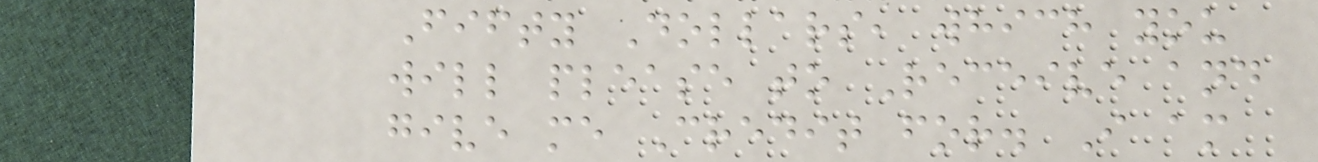Fifty Dollars, which you
will please to Receive and
give me Credit for. I am
